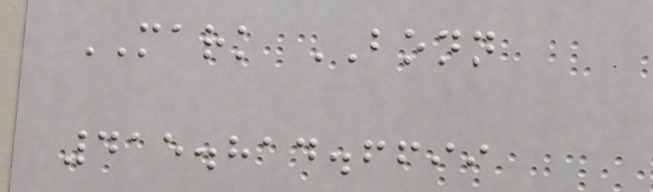MARK BONN
415.814.6699
